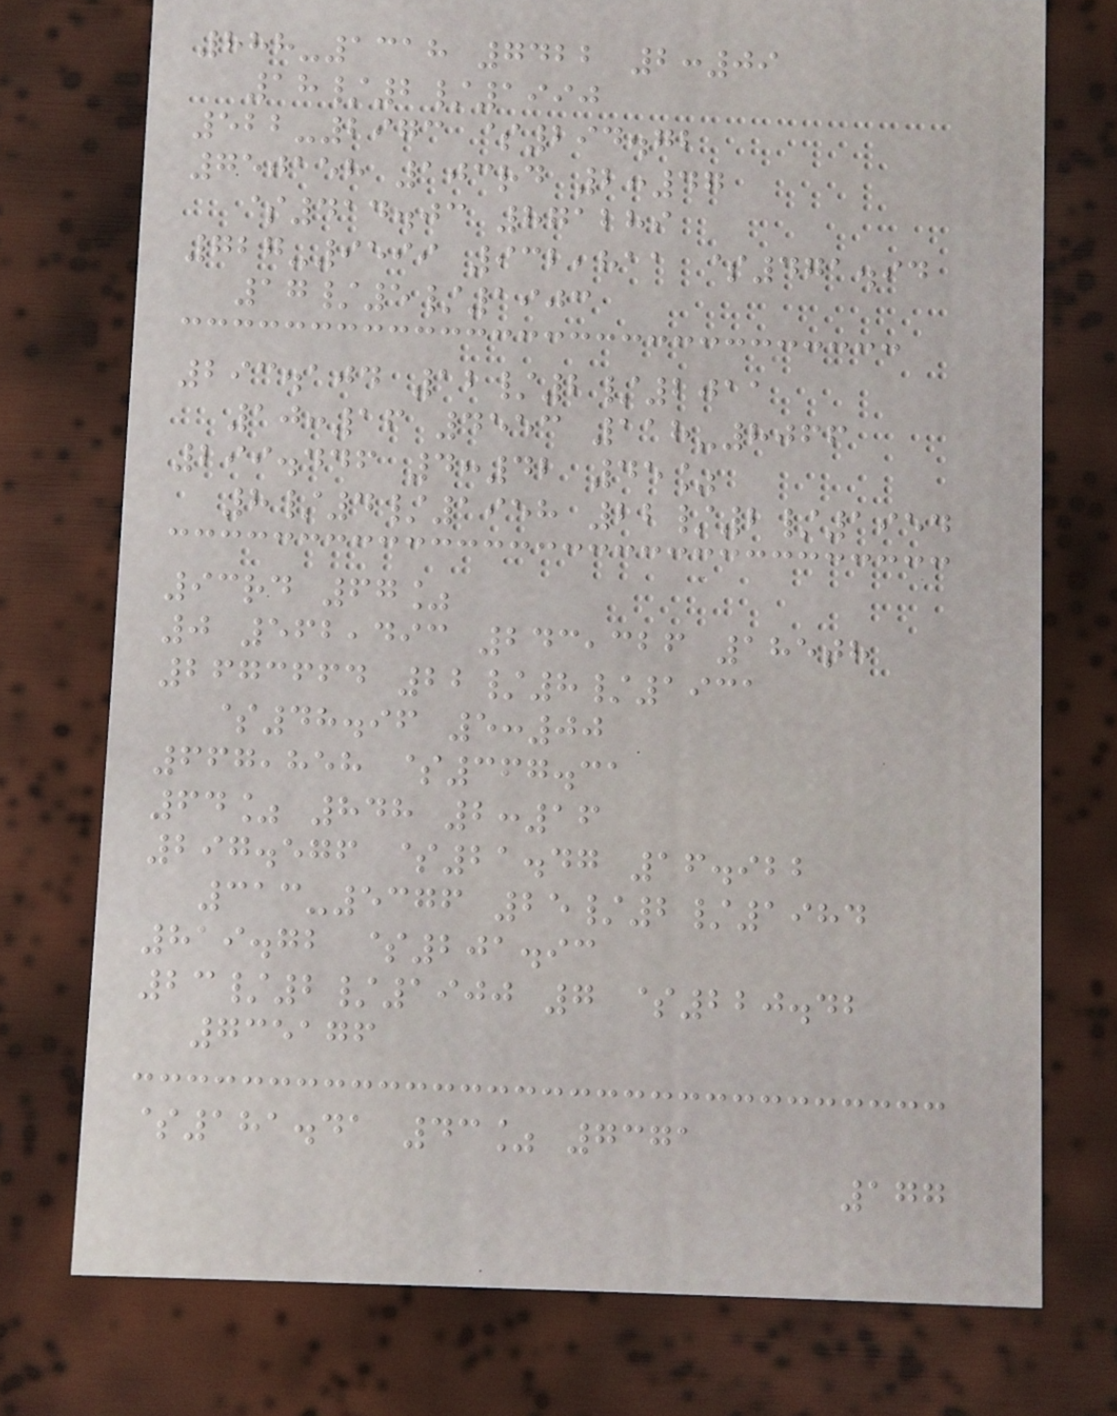888-1318 7422 2:09
18/2/1990
522-2973 $294.72
750158 103rd 2:47
$414.03 871289
727-9599 932,811 $471.94
17/5/1903
293.104 12/2/2011
10:16 4553 118-8066
299.446 4:42 45%
8/4/1958 22/2/1954
93rd 67%
0 562,493 243,326 185th
2673664 22/8/1931
$48.96 5:00
667,858 $367.31
64% 848 2:16
297.576 $21.47 16.922
313-5376 25/2/1984
819.72 $201.93
23/2/1900 7 $220.42
735176
$181.41 43% 7371
177
